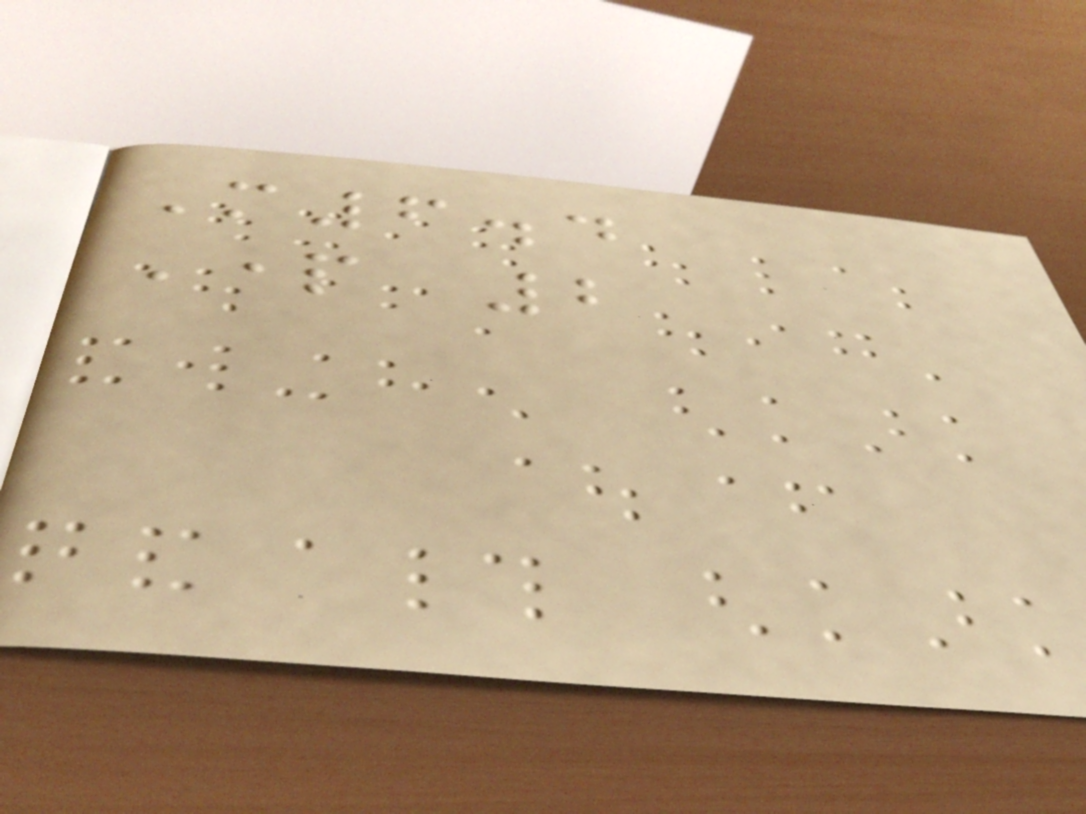M6.4
Part 2
